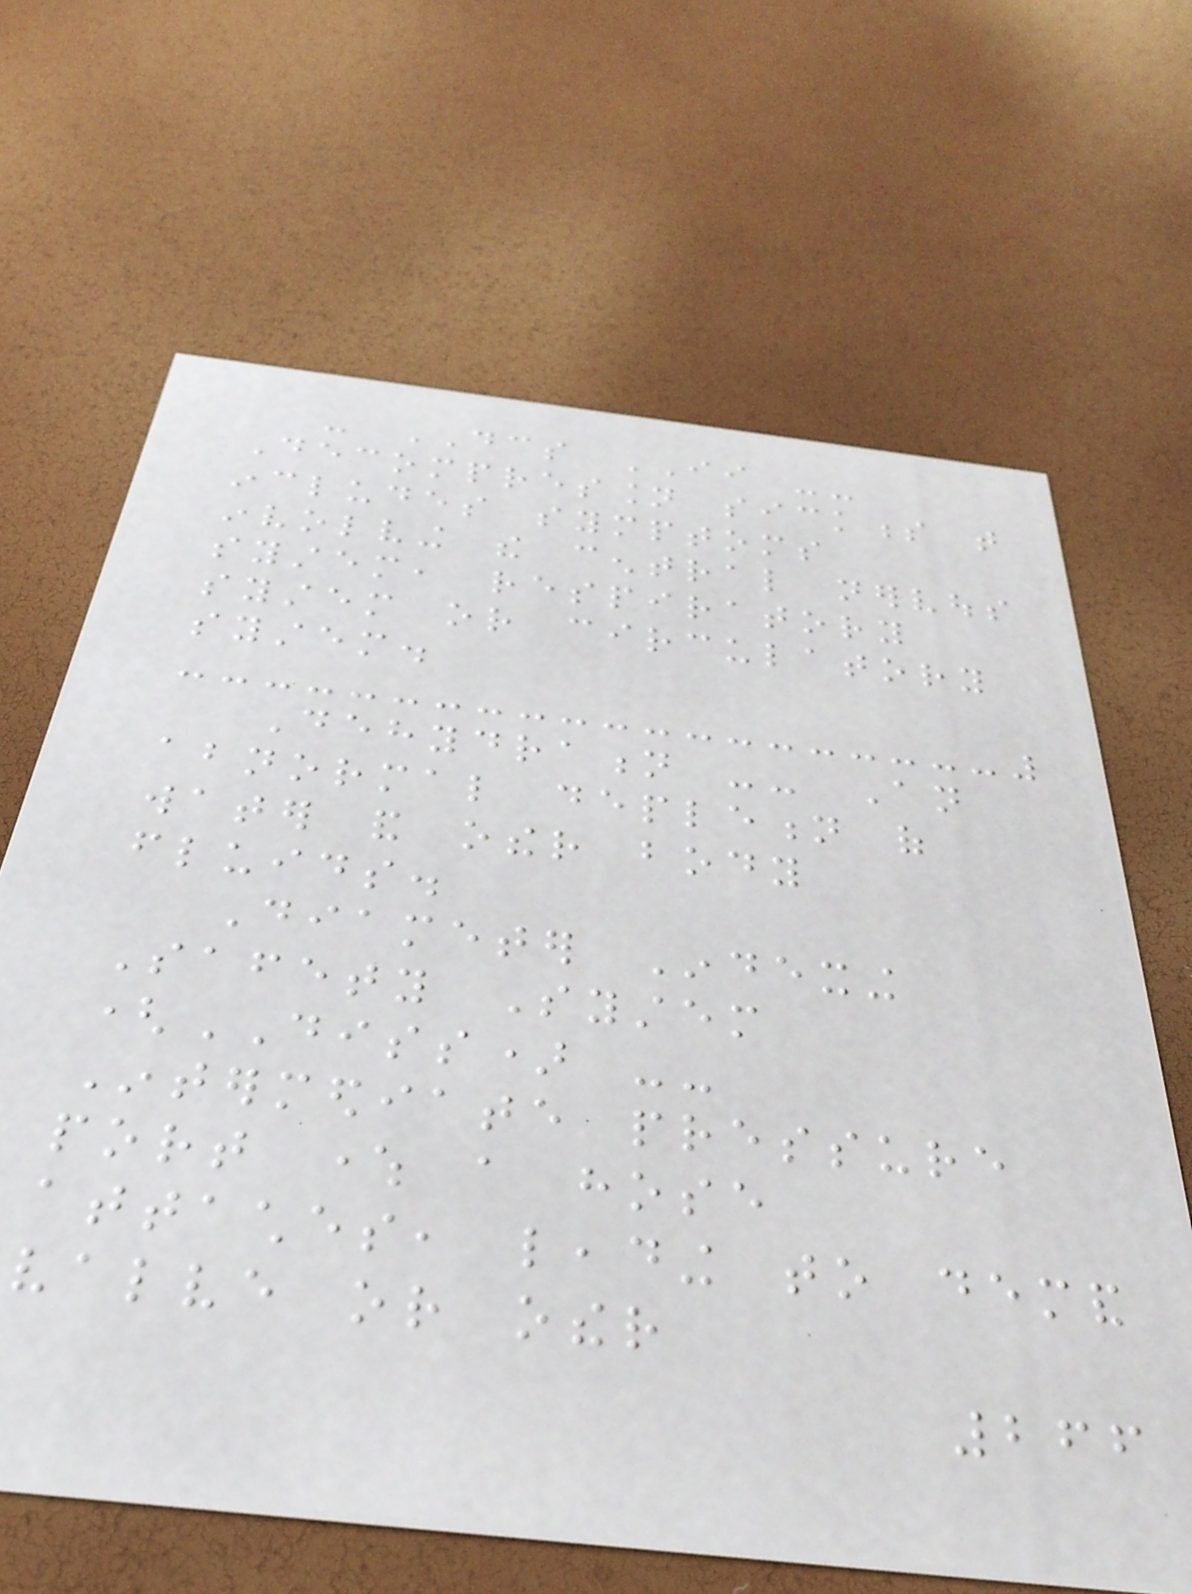- DCS II --
Decompression sickness that
includes symptoms
involving the central nervous
system, respiratory
system or circulatory
system.
Dehydration -- An
abnormal depletion of
water and other body
fluids.
Diameter Indexing
Safety System
(DISS) --
Intermediate pressure
port where a hose
attaches, leading to demand
valve or other
266
